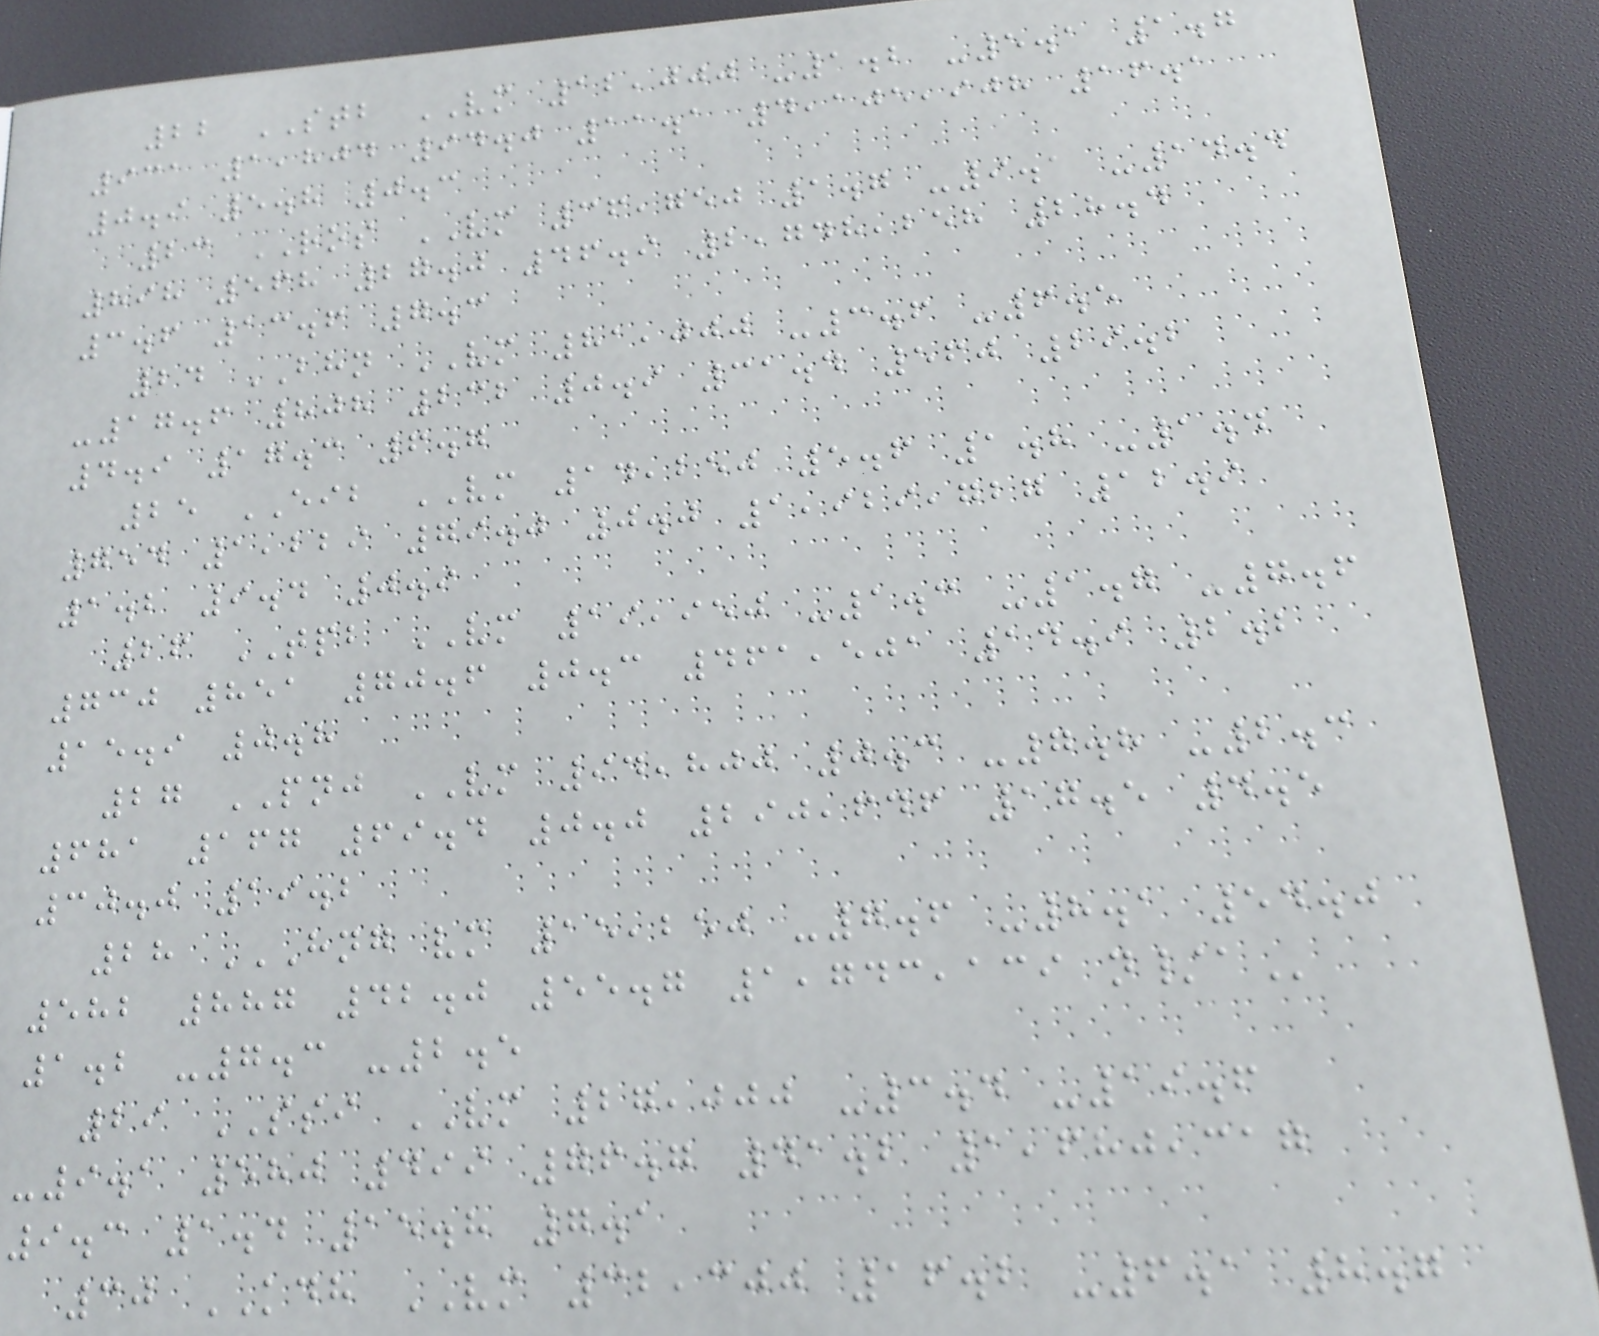22 STB VM 12,000 -1.2 -5.1 1.7
931 1,804 94.0 11.1 4,105,908 16.1
0.9 5.8 0.3
23 ROS VM 36,750 1.7 -9.1 -14.4
898 568 27.0 46.9 2,748,258 28.4
3.6 13.6 7.3
24 BHN VM 81,000 -3.6 -6.5
-17.6 808 232 0.9 31.4 560 29.2
4.9 17.3 6.7
25 EIB VM 14,250 5.6 1.8 -1.4
754 1,229 79.0 0.0 1,929,727 12.9
1.2 9.4 0.9
26 TPB VM 19,950 -1.3 -1.7 -7.6
730 851 70.6 0.3 461,501 14.9 2.2
15.9 0.8
27 PNJ VM 94,800 0.3 -7.8 -2.3
681 167 69.4 0.0 290,646 17.5 4.5
30.0 19.2
28 HNG VM 15,250 -7.6 -8.1 54.0
582 887 42.0 55.7 1,743,139 N/A
1.2 -7.3 -2.5
29 SSI VM 27,000 -3.4 -19.6
-9.1 580 499 76.7 41.2 1,680,317
9.3 1.4 15.8 7.1
30 KDH VM 32,300 16.2 -6.1 8.7
